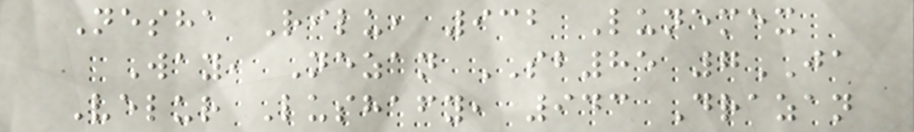Nesha Rilu, 932 Lunemex
Way, Nezan SB85 7JA
Velur Lushafy, 943 Drazan
